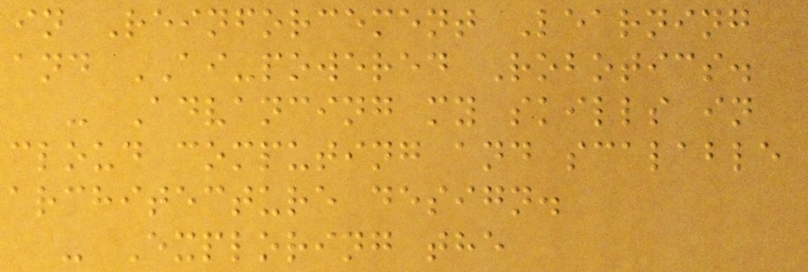in Reinforcement Learning
and AI-powered Robotics.
- Advancing my skills in
cloud computing and scalable
architecture design.
- Exploring the
